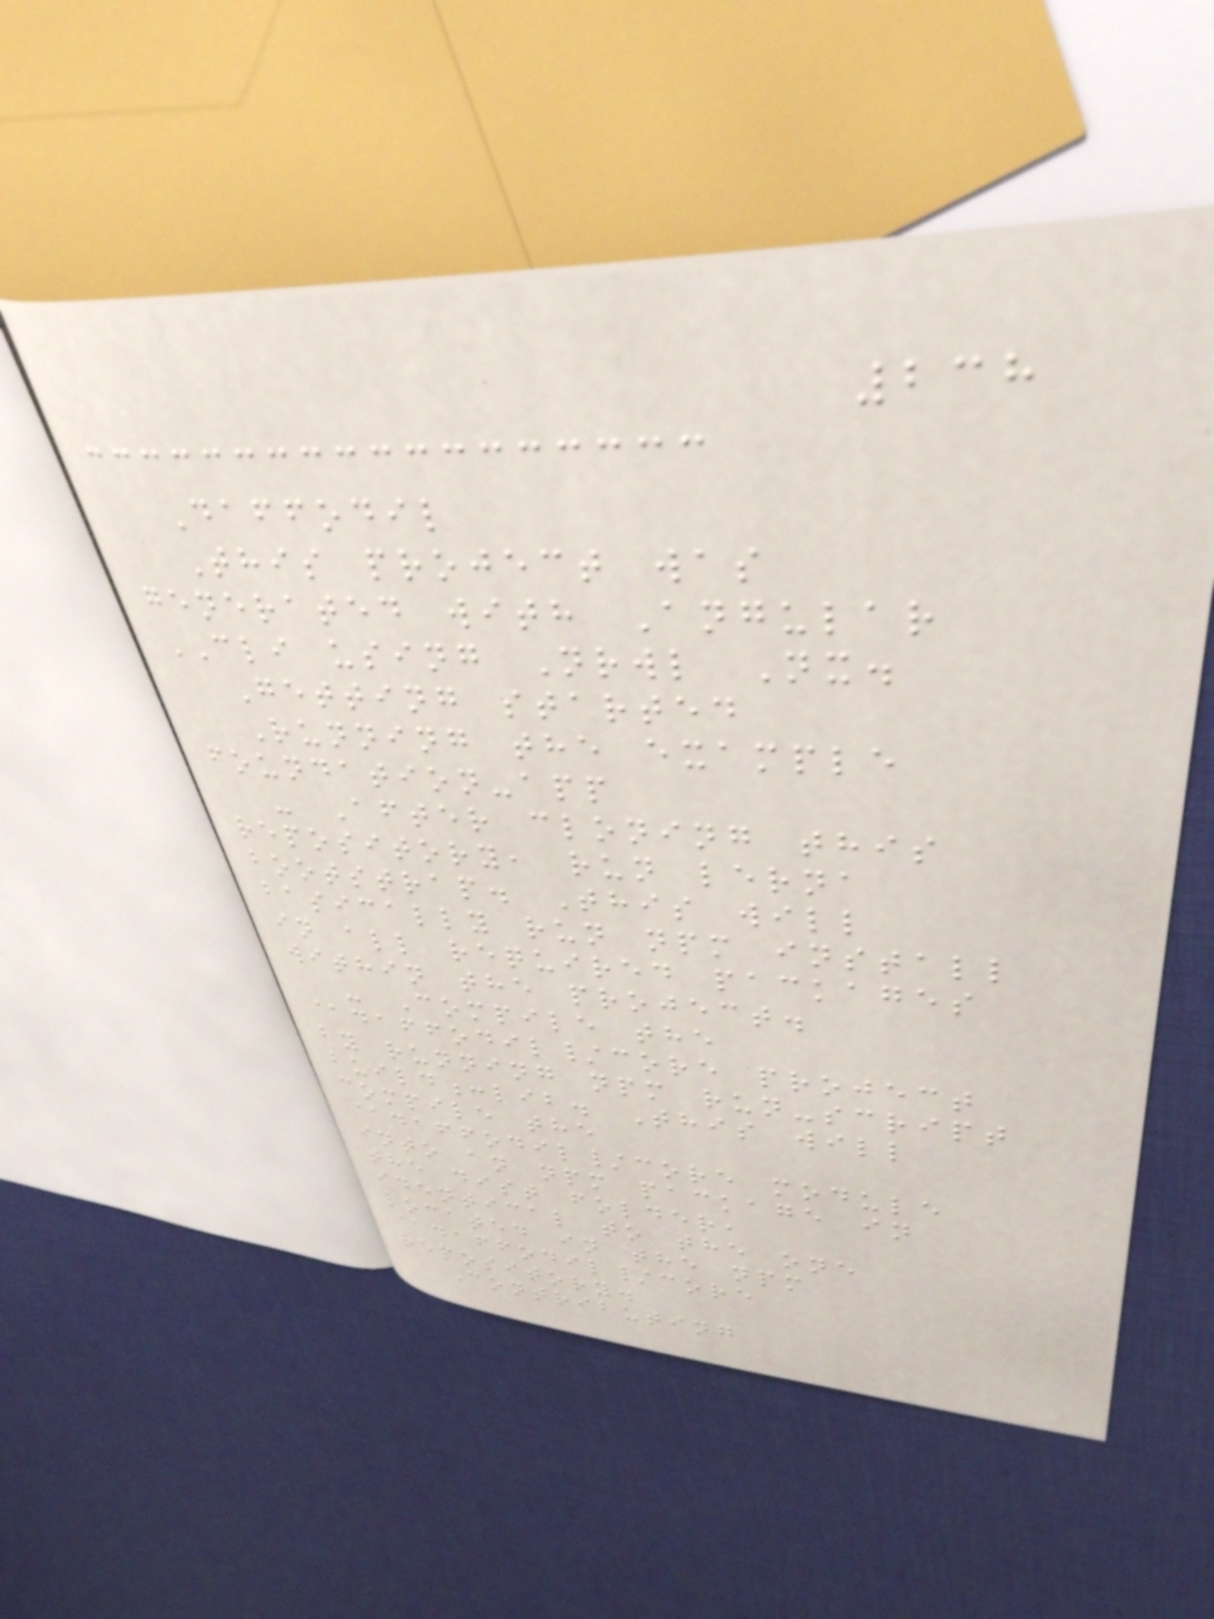238
Daffodil
This project was
generated with Angular
CLI using Nrwl Nx.
Getting started
Running the example
foundation-app
- After cloning this
repository, run lerna
bootstrap. This will
basically run npm install
in all required packages
within the project.
- Compile the
@daffodil/core project
by running npm run-script
build:lib. This will
compile the
@daffodil/core module
into an npm package in
the dist folder,
identical to the one
located in the npm
@daffodil/core
repository.
Contributing
